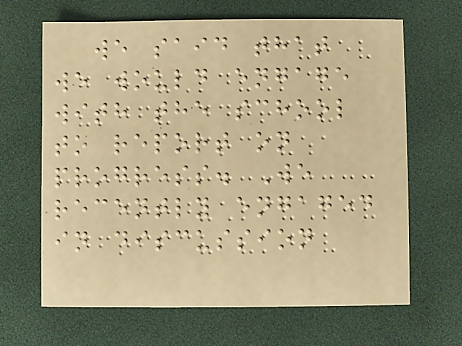we said that
we would engage
with the school
to report on
progress. We
recently engaged
in discussion
